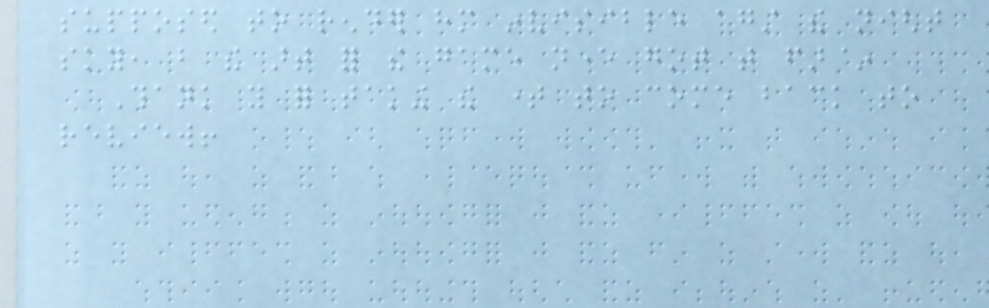supposed to render him invisible against the night
sky, but the art for the game never got that far~
Thank you for taking the time to come back to
review!
